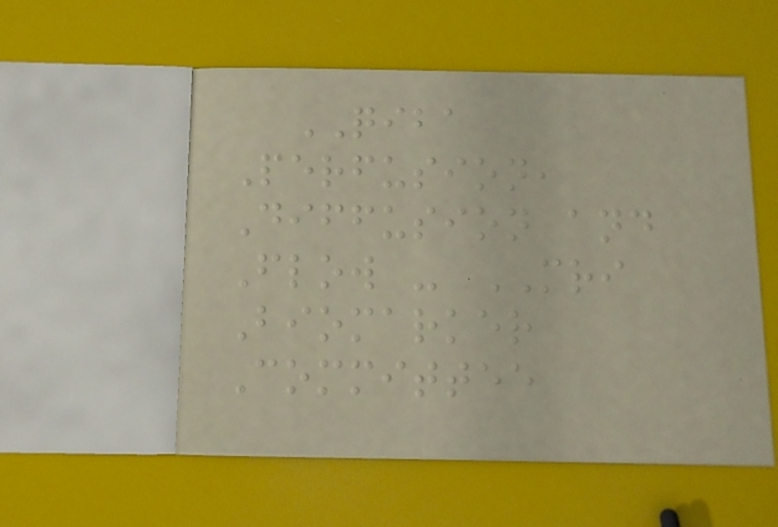QIBA
Perfusion,
Diffusion and
Flow - MRI
Biomarker
Committee
